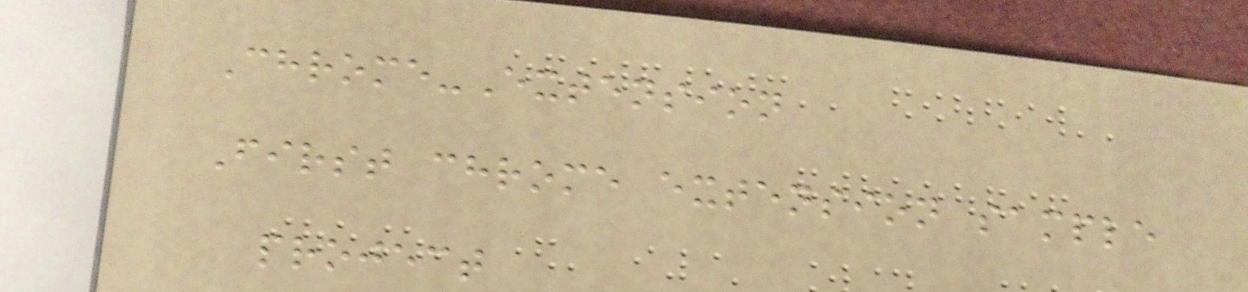Chrome-Extension
First chrome extension sample
project
